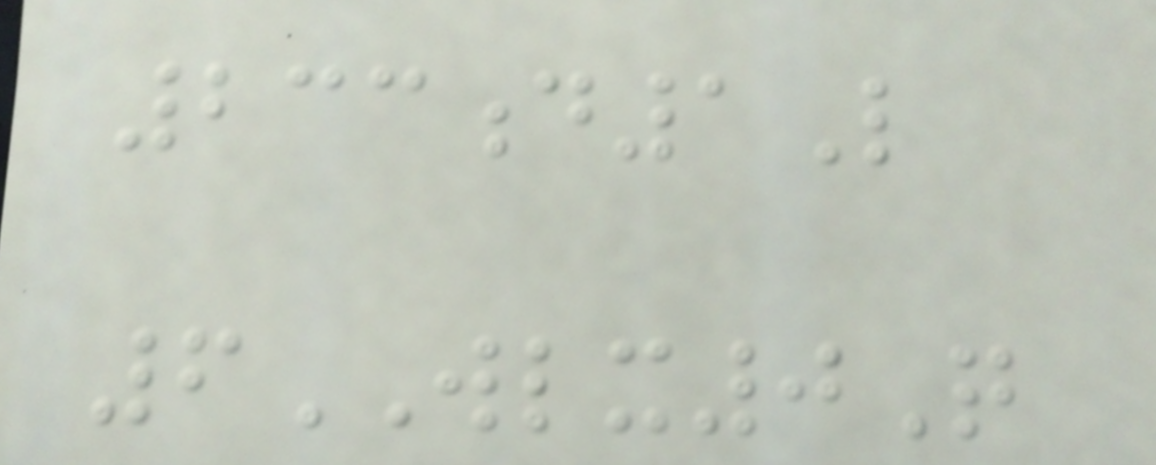233d1L
6WLX0Q
